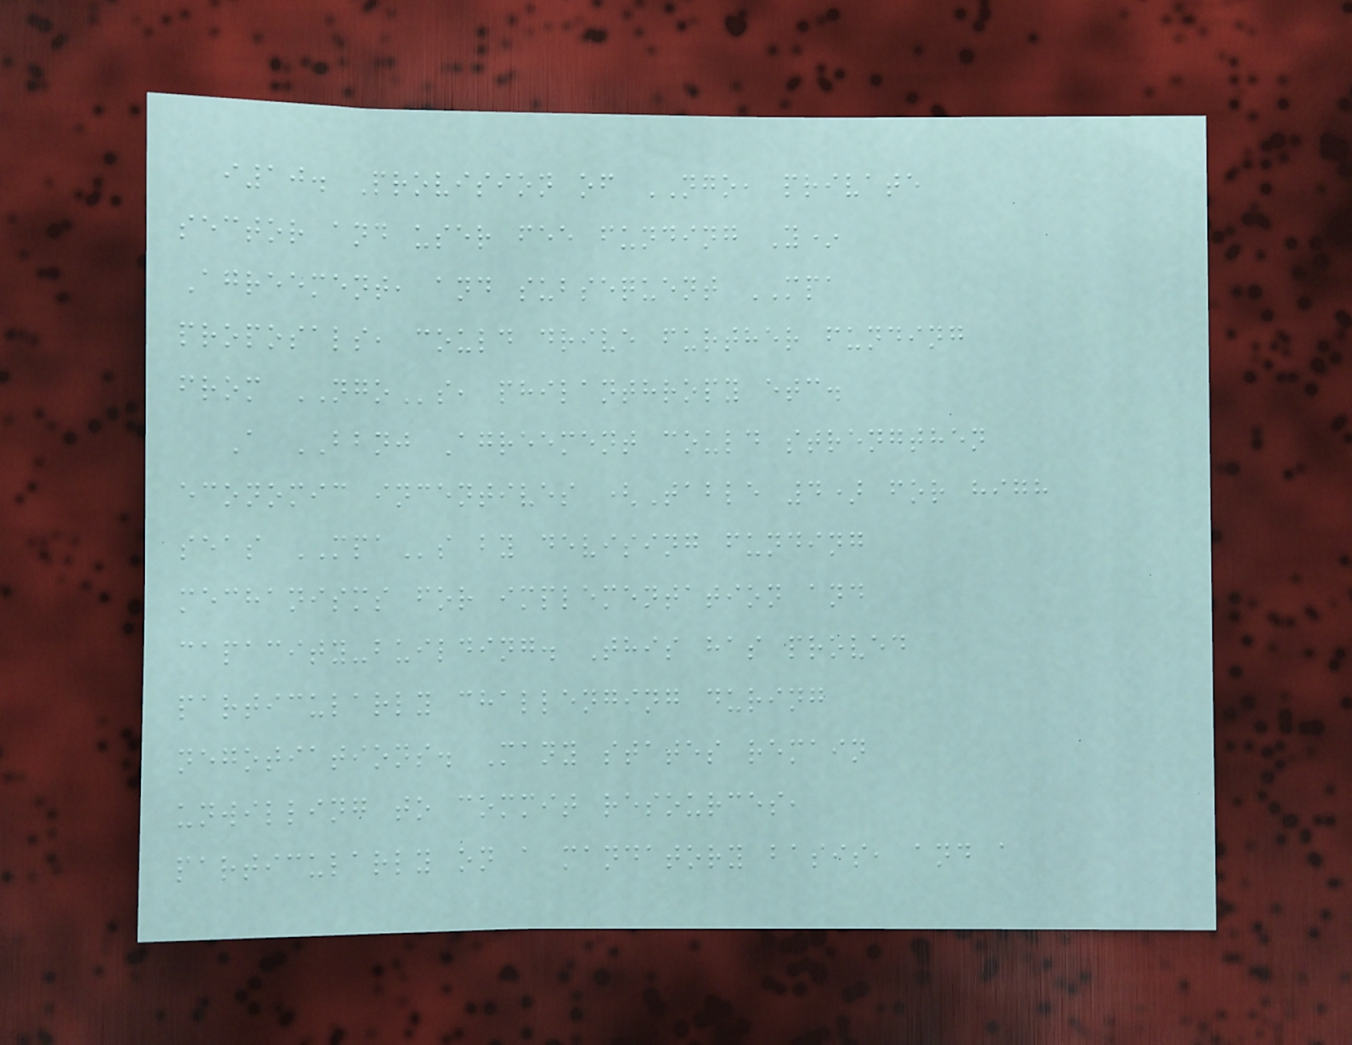i10. Provision of NGO, private
sector and user fee funding Y*
Agreement, and subsequent MPA
proposals, could drive further funding
from NGOs, philanthropy etc.
A BBNJ Agreement could strengthen
economic incentives (Table 4) for high
seas MPAs by devising funding
mechanisms for implementation and
capacity-building. This has proved
particularly challenging during
negotiations. Many states remain
unwilling to commit resources,
particularly on a mandatory basis, and a
